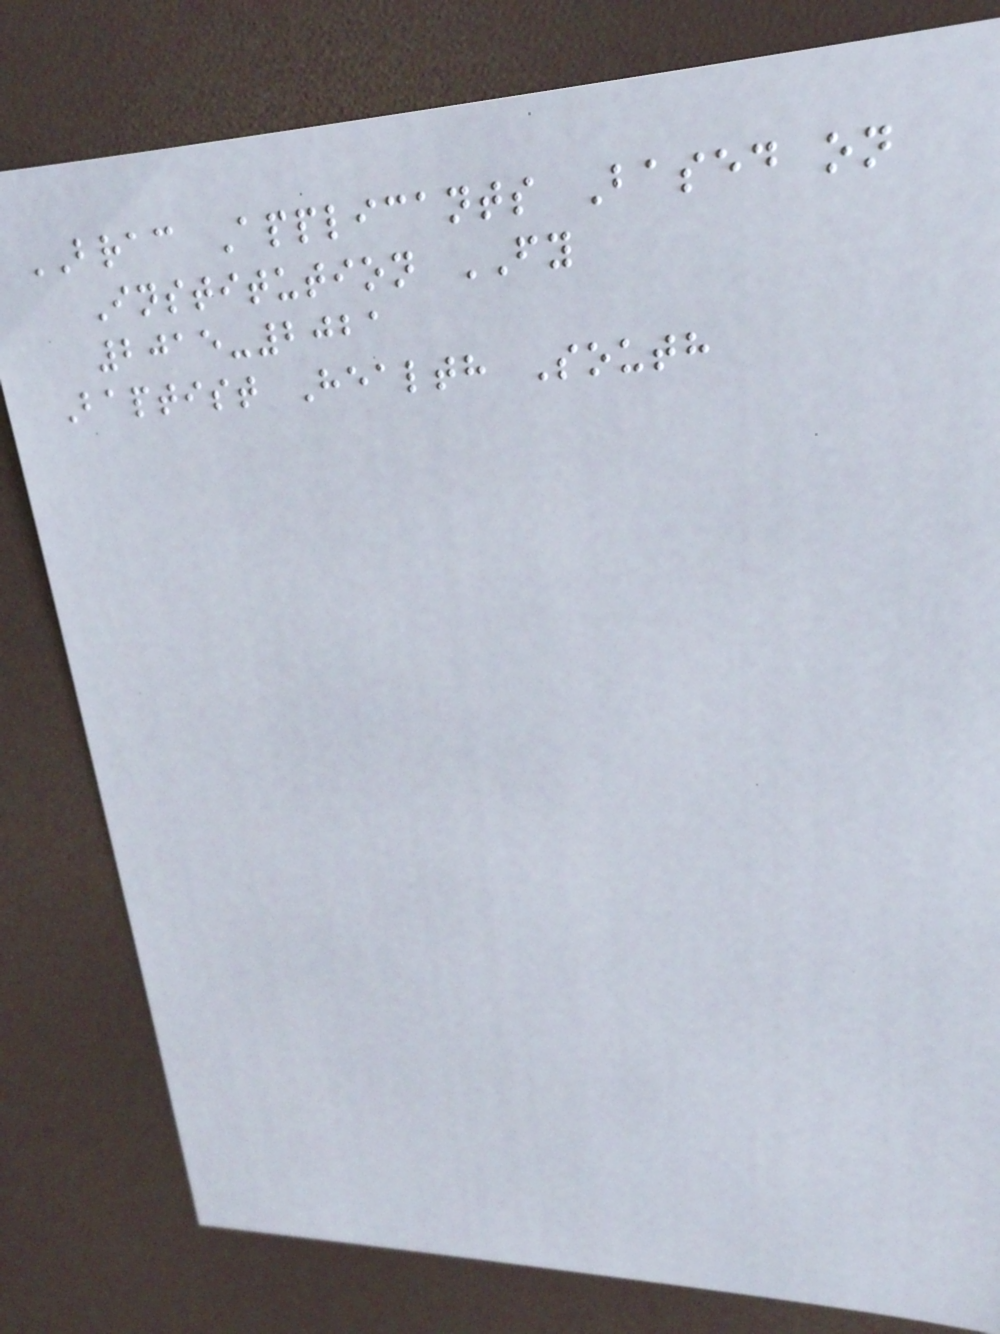BRAC Applicants Based on
Institution FY
2015-2021
Baptist Health South
